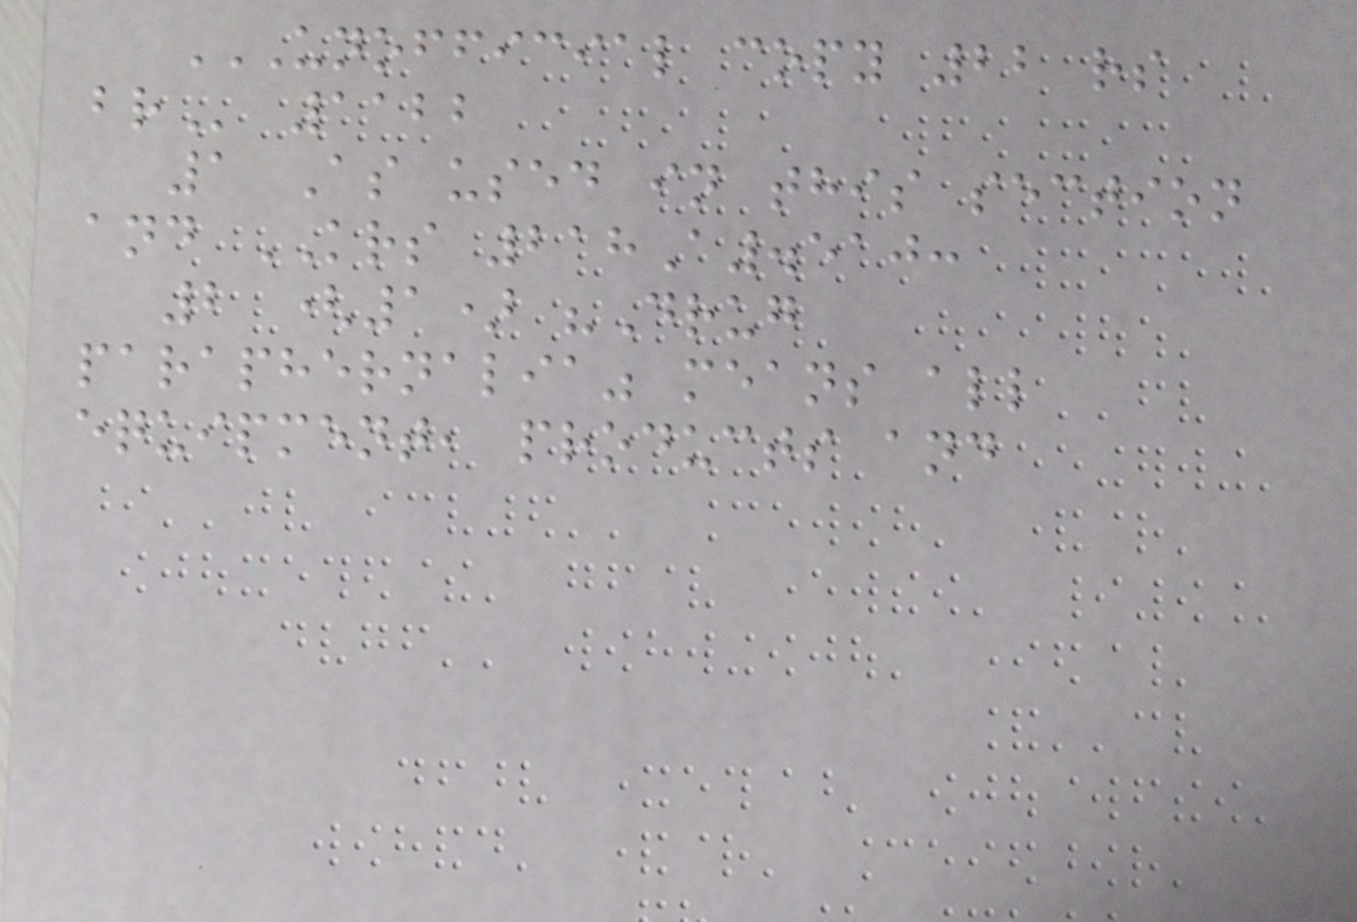UNOFFICIAL COPY 22 RS
BR 1122
1 As used in this section
and KRS 218A.510:
2 (1) "Drug
paraphernalia" means all
equipment, products and
